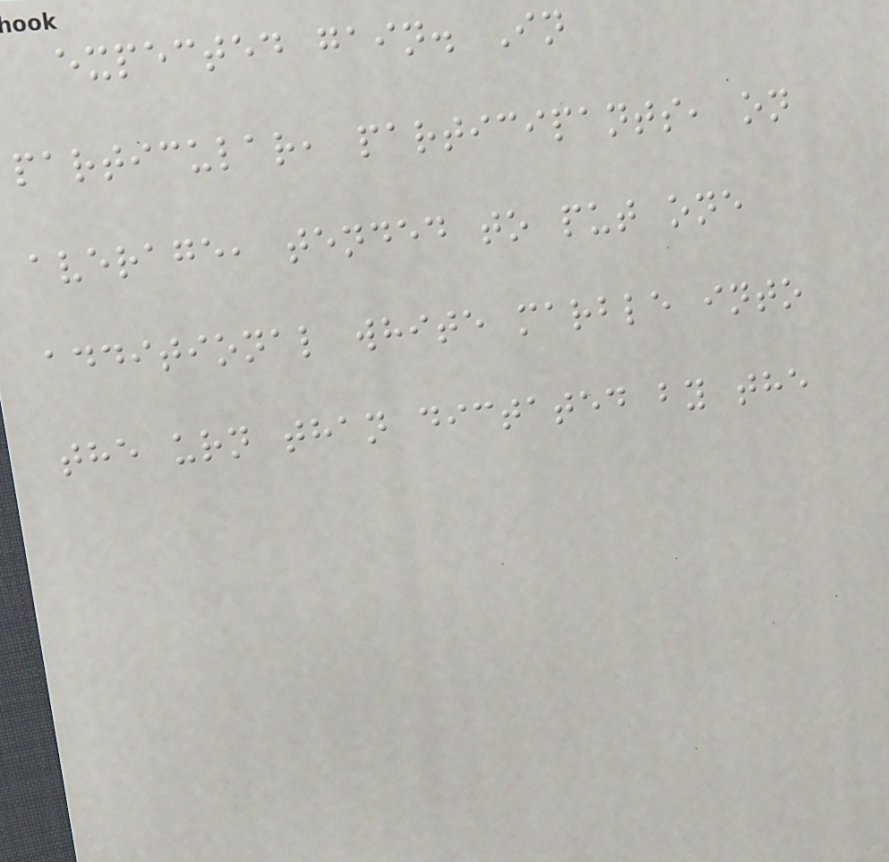expected gain. In
particular, participants, on
average, tended to put one
additional white marble into
the urn than dictated by the
